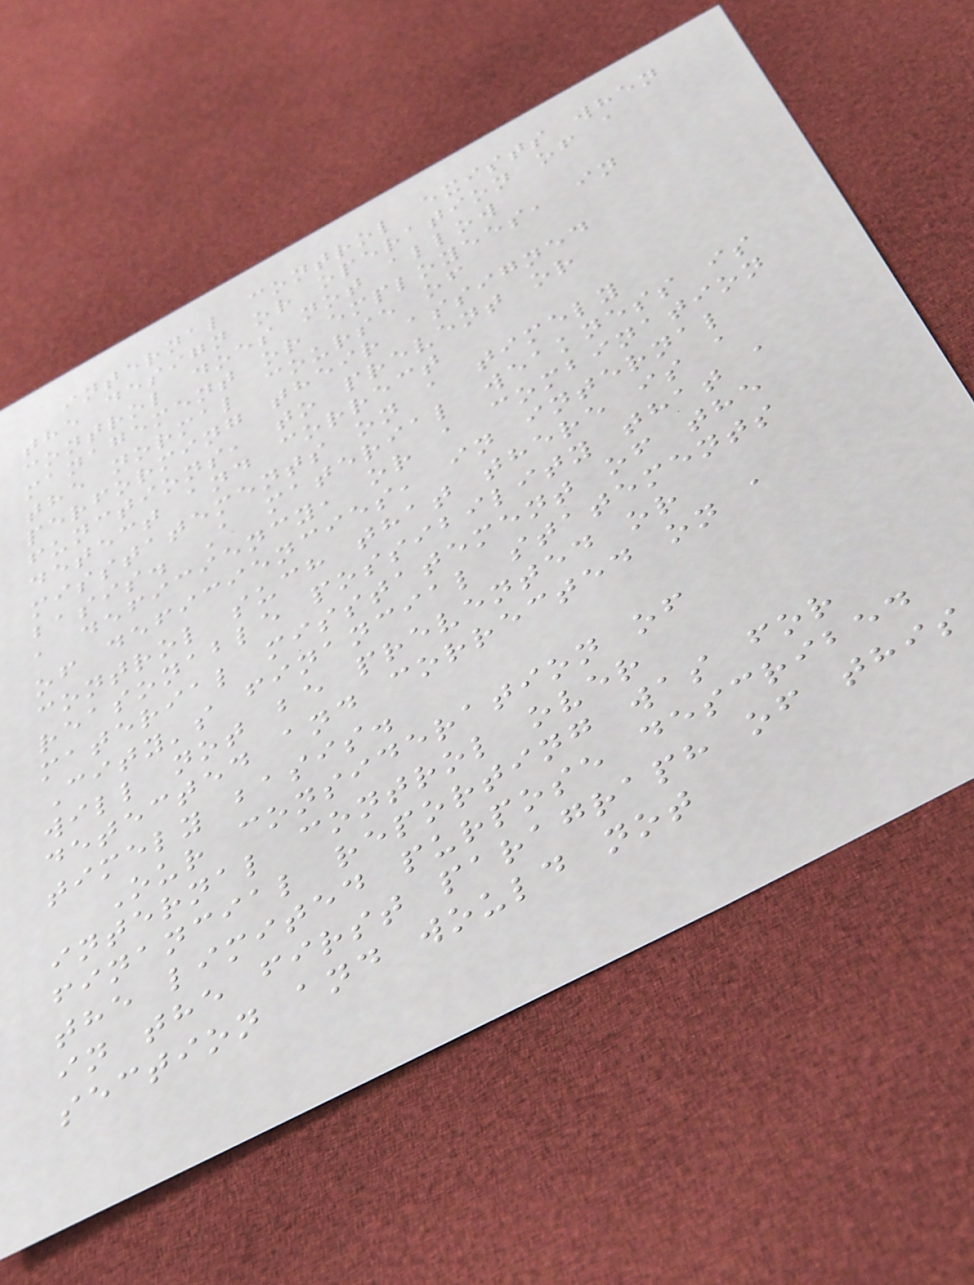internal control exists when
the design or operation of a
control does not allow
management or employees, in
the normal course of
performing their assigned
functions, to prevent or
detect and correct
misstatements on a timely
basis. A material weakness is
a deficiency, or a combination
of deficiencies, in internal
control such that there is a
reasonable possibility that a
material misstatement of the
City's financial statements
will not be prevented or
detected and corrected on a
timely basis.
Our consideration of
internal control over
financial reporting was for
the limited purpose described
in the first paragraph of this
section and would not
